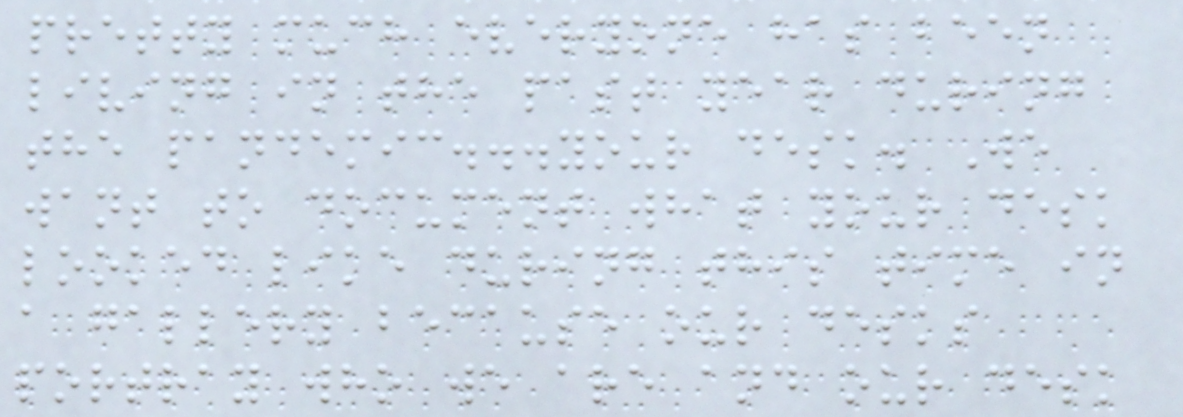pretty much everyone has been
living in the past year during
the pandemic...your desk. We
want to document what your desk
looked like during this time in
a gallery because our desks
portray who we are and our desk
